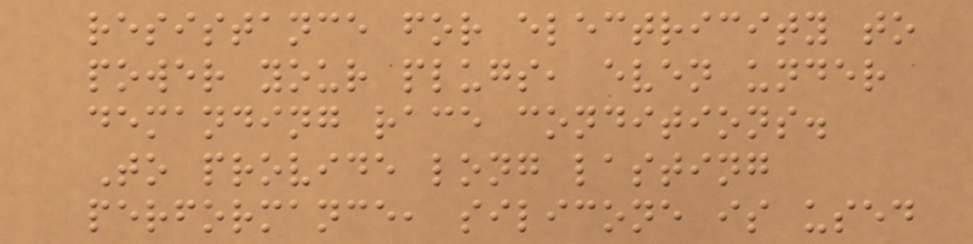resistance for electricity to
power your plugs, even under
demanding race conditions.
To provide long lasting
performance, silicone is used
